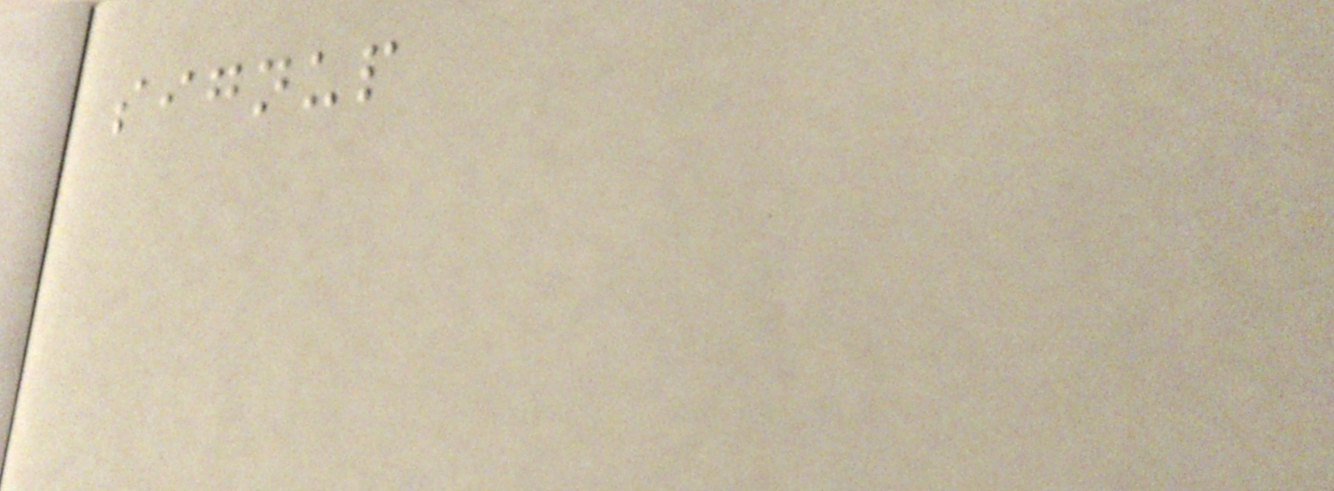signup
